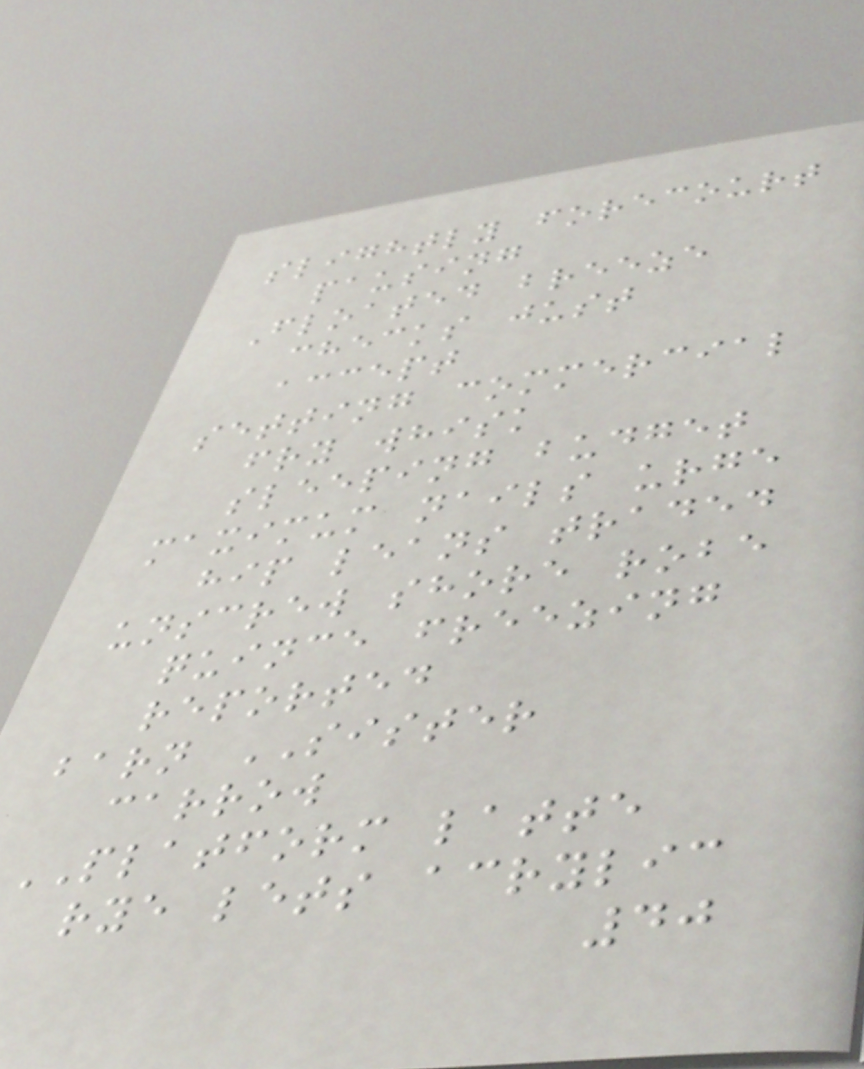slightly forecourt
pausing
Floated breeze
checks just
accept
setting commercial
fry whisk
sleeping budget
maximum nails urge
hip leans traded
unscrew shore robe
quince freezing
reported
barn SISTER
carrow
PLATFORM latte
rye lets acrylic
40
